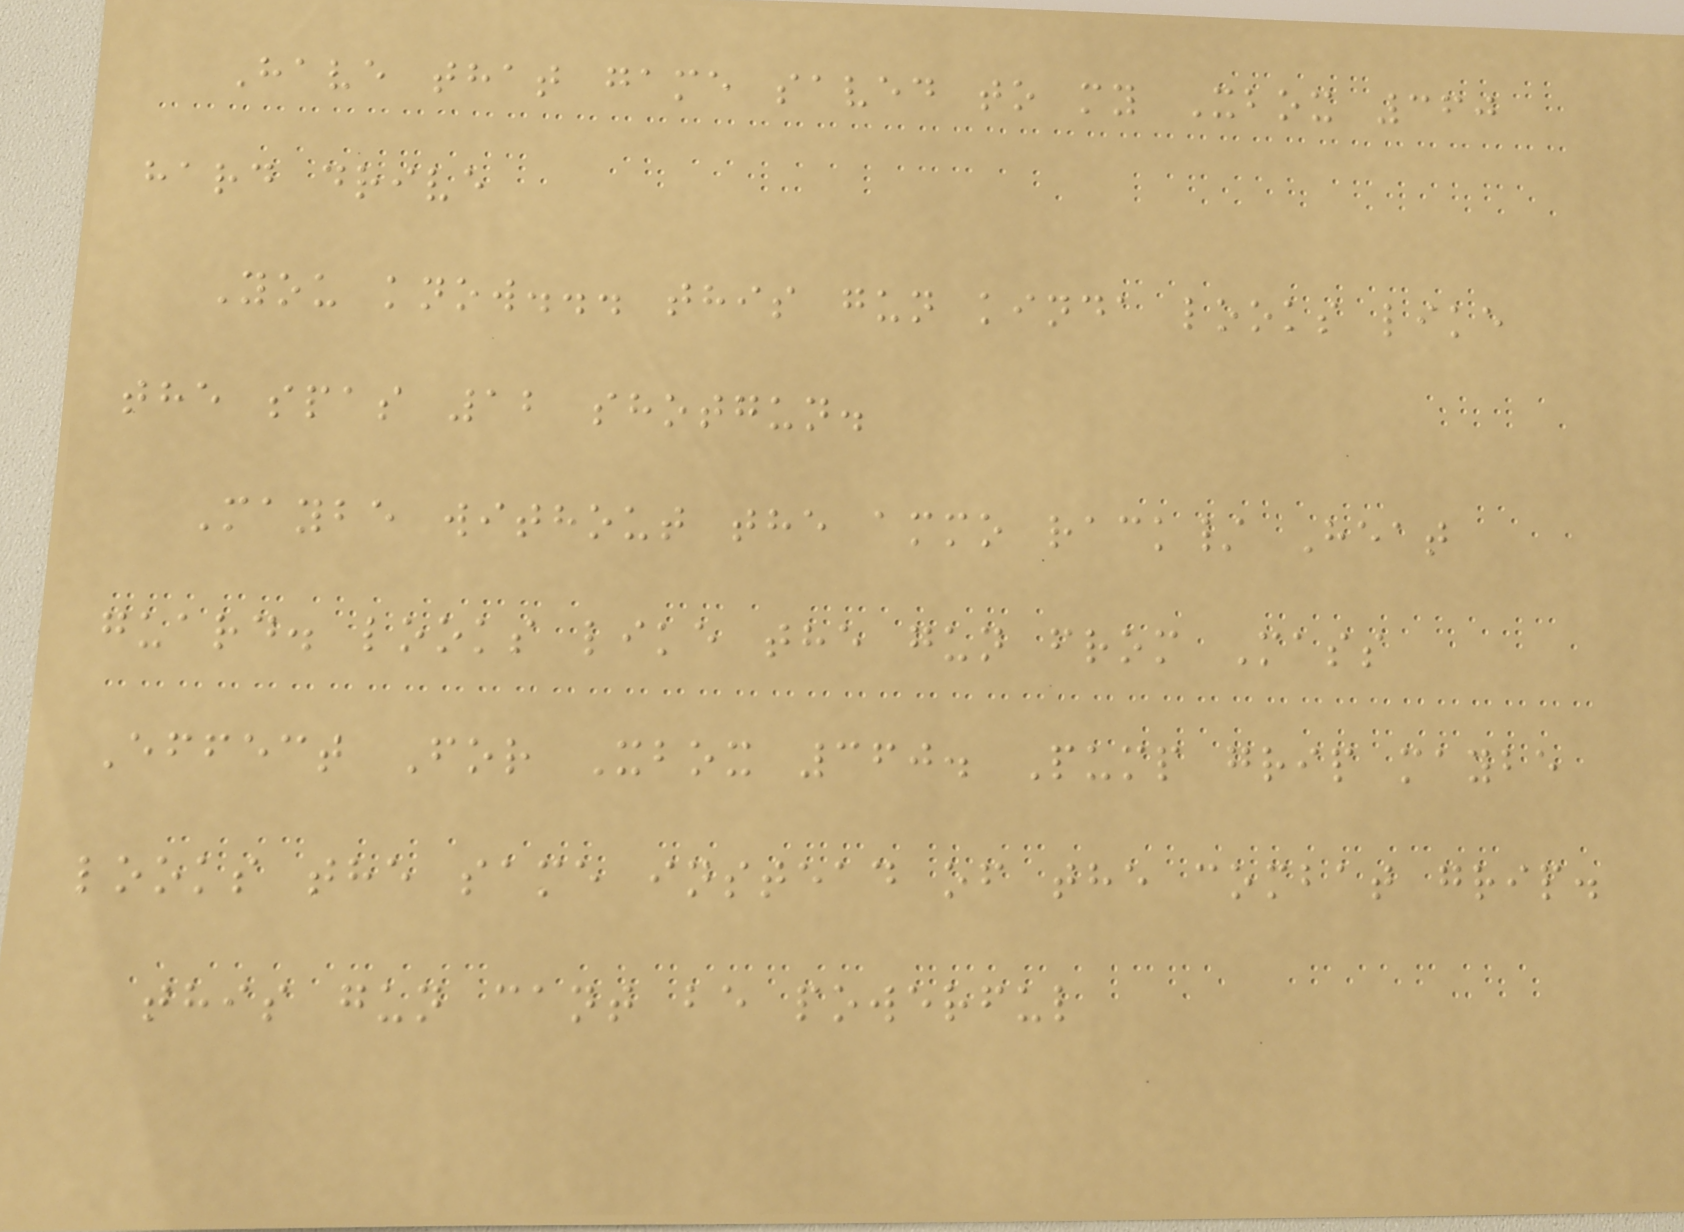Have that game saved to my Xbox 360
hard drive
You know... this gun kinda looks like
the spas 12 shotgun.
Maybe without the ammo rack/ Heat
guard. looks like the gun from Mass
Effect For Xbox 360. Pump grip maybe
looks the same instead of the combat grip.
this gun cant be powerful
